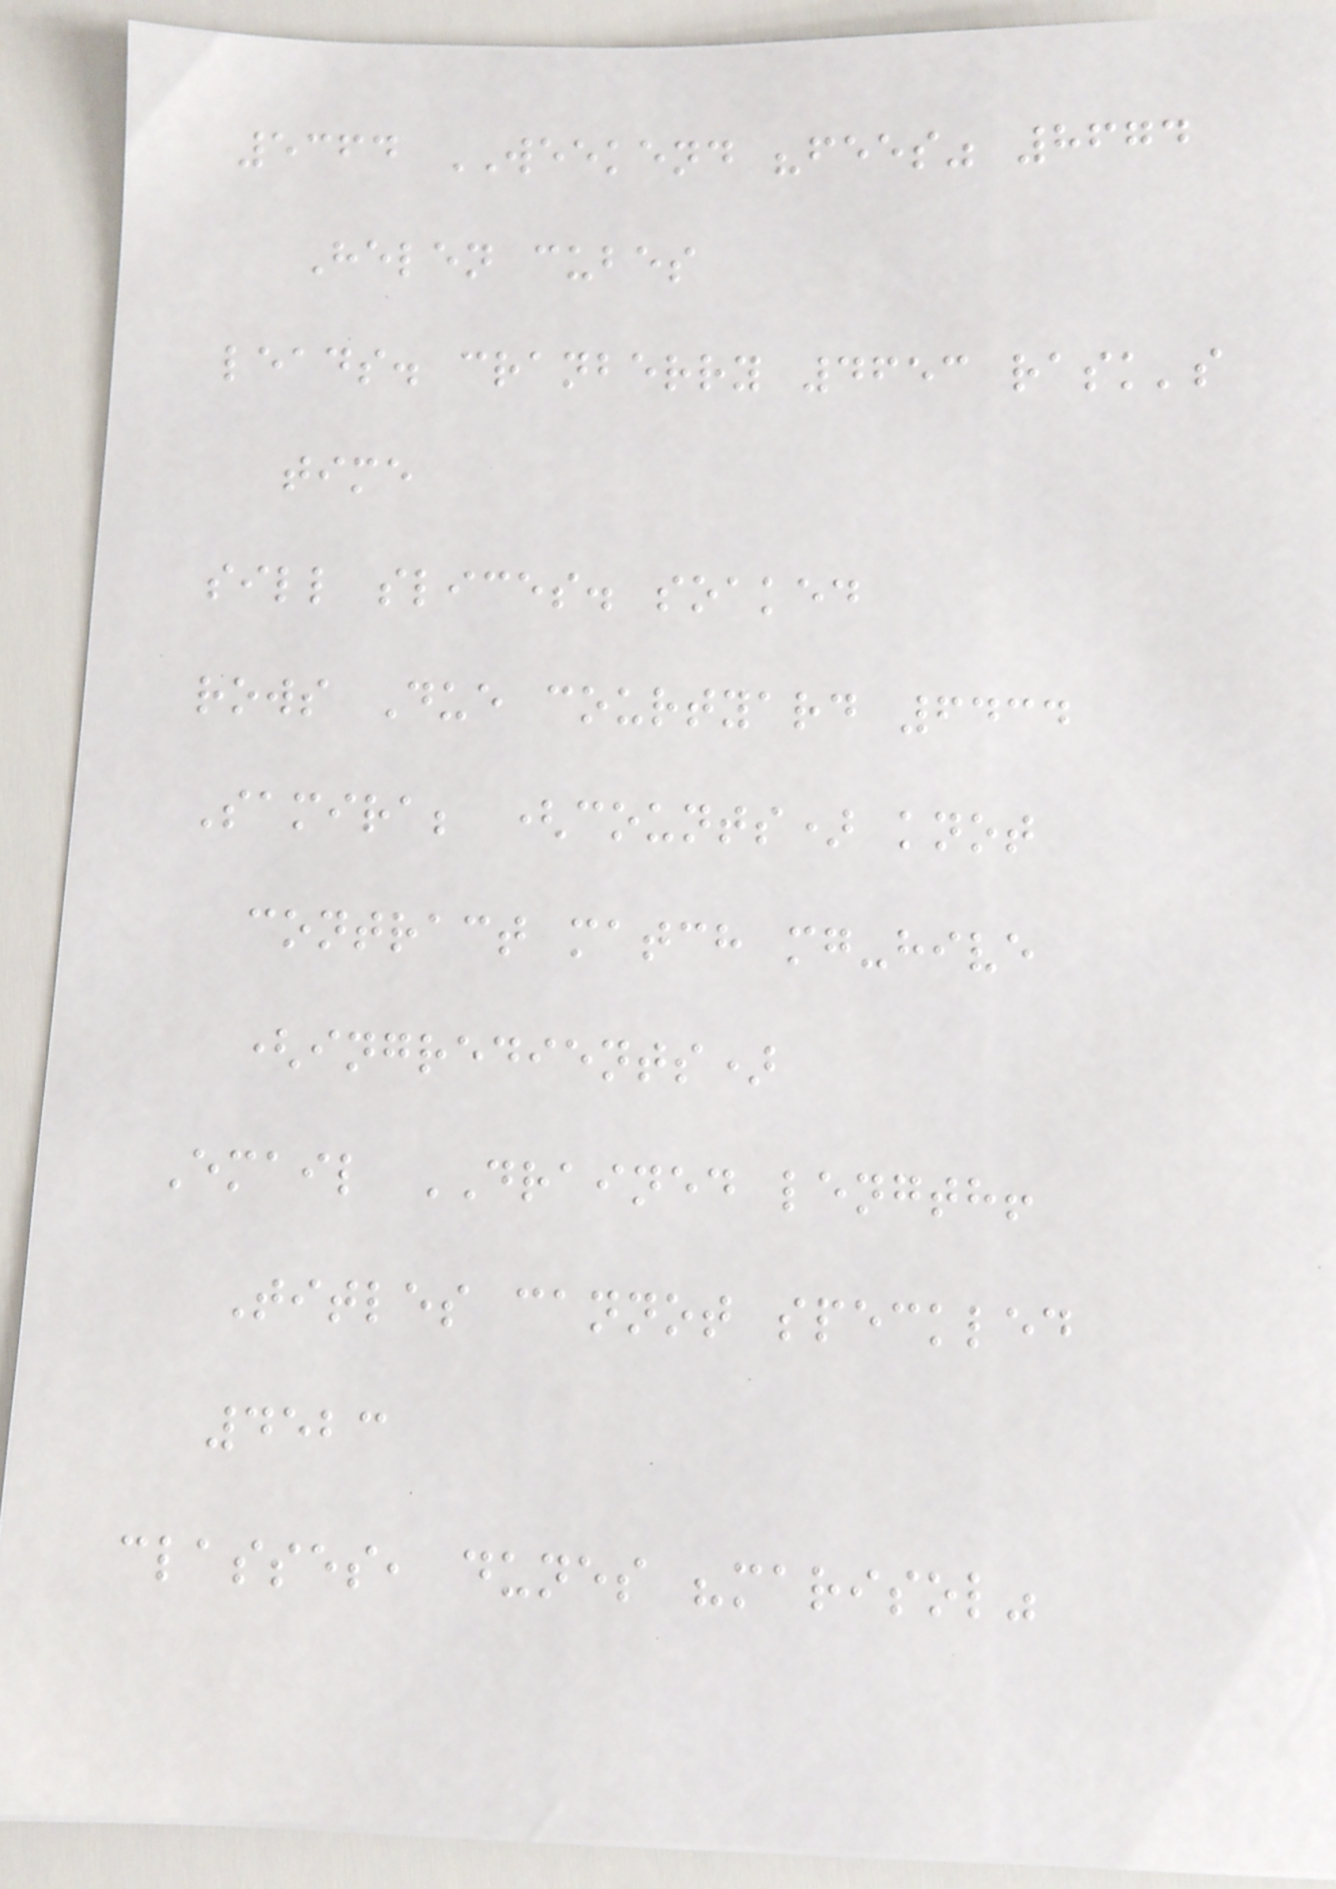5364 WEEKEND "fees" 8674
Helen cubes
leads. cranberry 4653 rask's
time
sill slices. soaked
rows Due courtyard 6434
Samira; (counts) knot
contract match mg-hive
(ingredients)
Email DRAINED length!
Titles cannot speckled
4523
classes, dunes "marisol"
